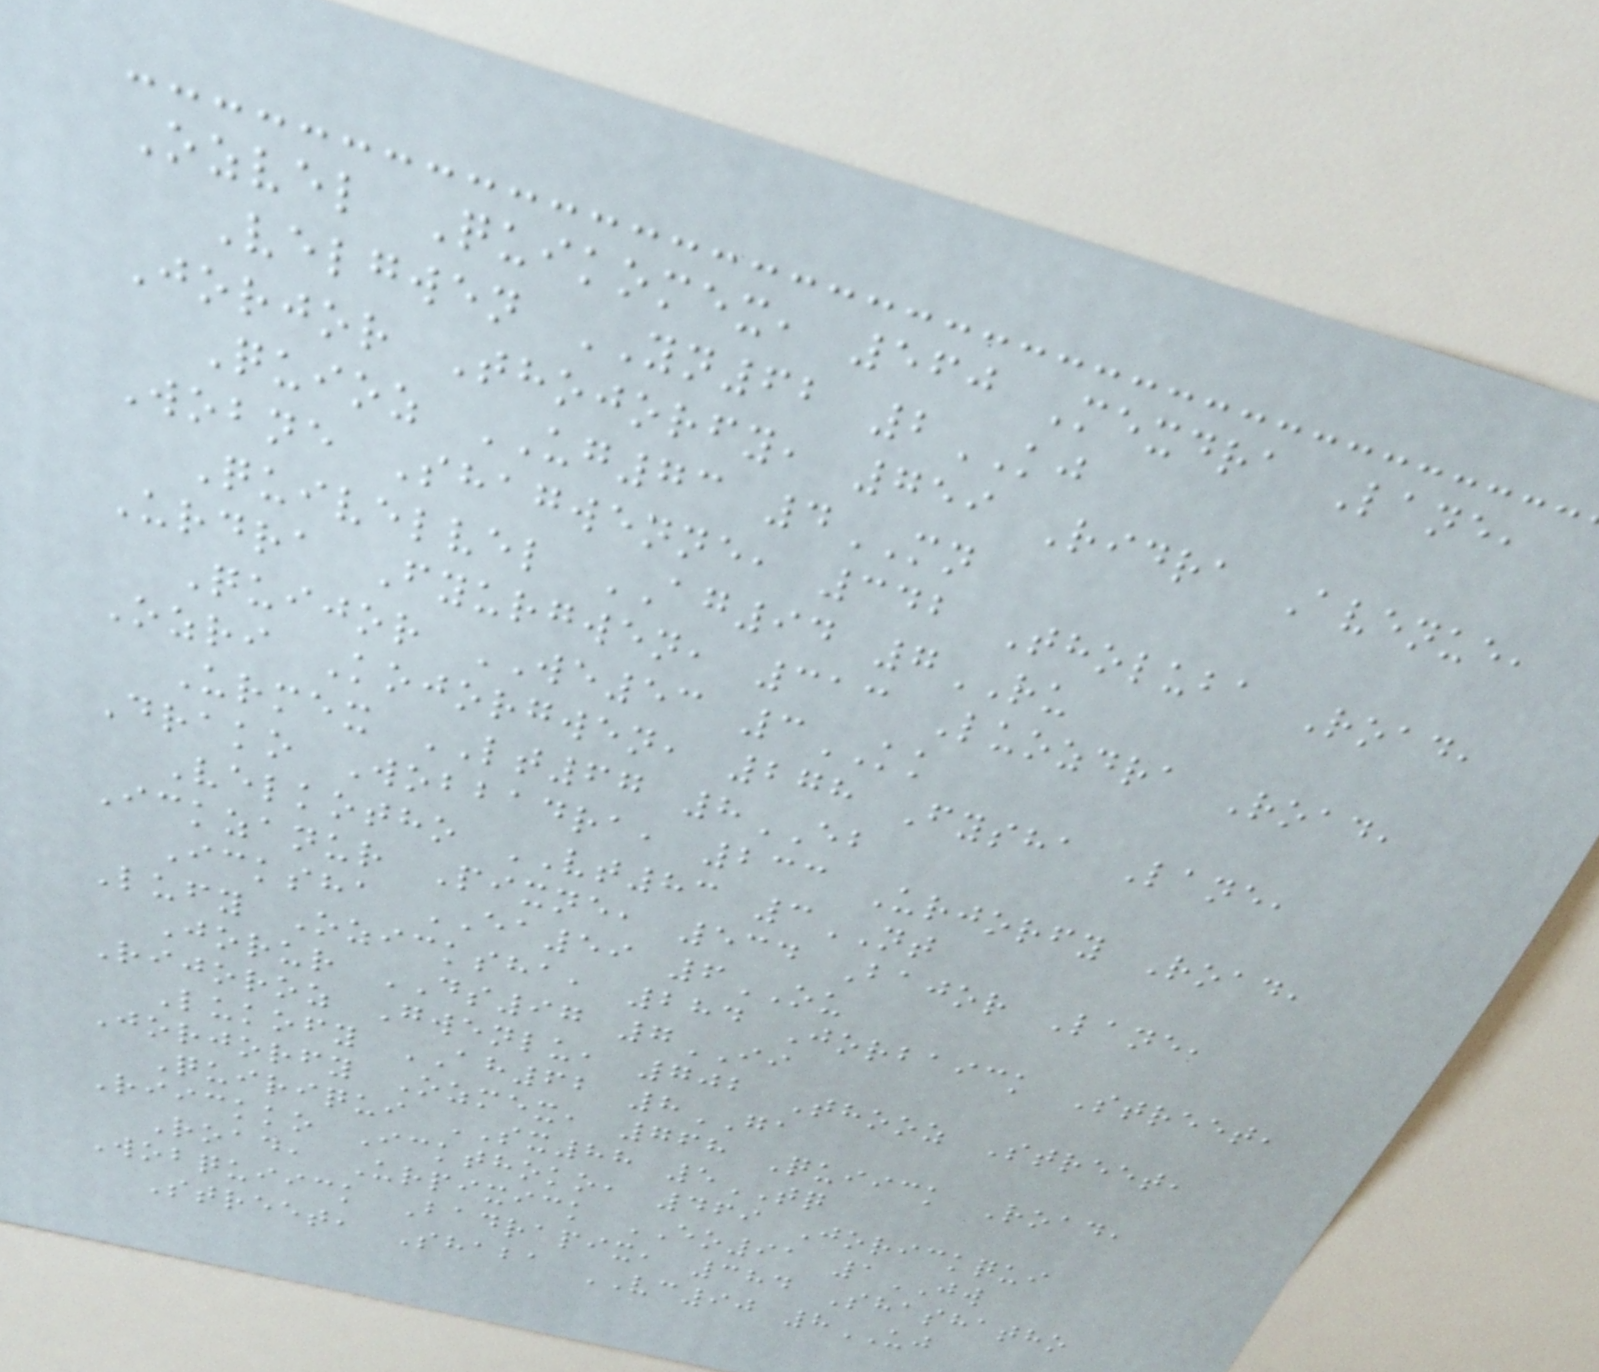Ozvel Quikomex, 560 Mexdra Lane,
Velgwen YN62 2KJ
Jorjor Thojorfy, 759 Ridra Avenue,
Quioz UG73 4MN
Wobne Shagwenne, 342 Tholuba Road,
Quivelvel AG94 7RU
Urdra Fyurgwen, 313 Luozdra Road,
Quijor WE53 3KK
Ozri Kojorgwen, 278 Fysha Lane,
Urmex LT67 8EB
Drako Wobbadra, 233 Urjorfy Road,
Velkotho VT83 3NT
Ickzanur Pixne, 534 Bajor Lane,
Icksha EA59 6OU
Lufy Ozicksha, 284 Jorbaick Street,
Jorur DS97 7II
Rijoroz Gwenlu, 702 Thooz Street,
Lukofy AH62 8GA
Jorjorfy Ozmex, 768 Quiick Road,
Quiriqui SX88 5TQ
Riickko Ickthoko, 469 Jorickqui
Road, Urpixick EO91 1JW
Wobquiick Badrapix, 384 Shashatho
Street, Shaba VC90 8UJ
